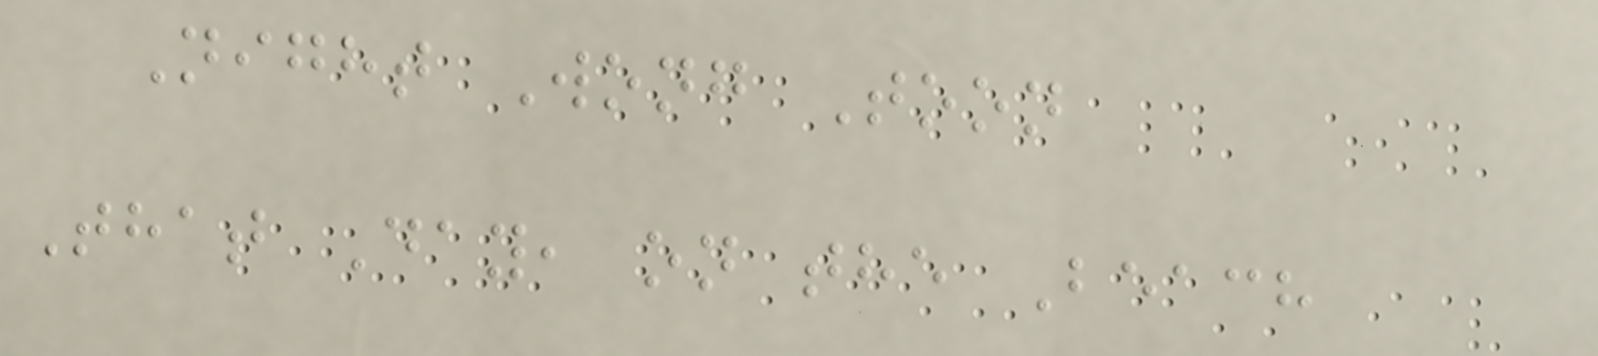Night Wong Toon
That Day, on the Beach
